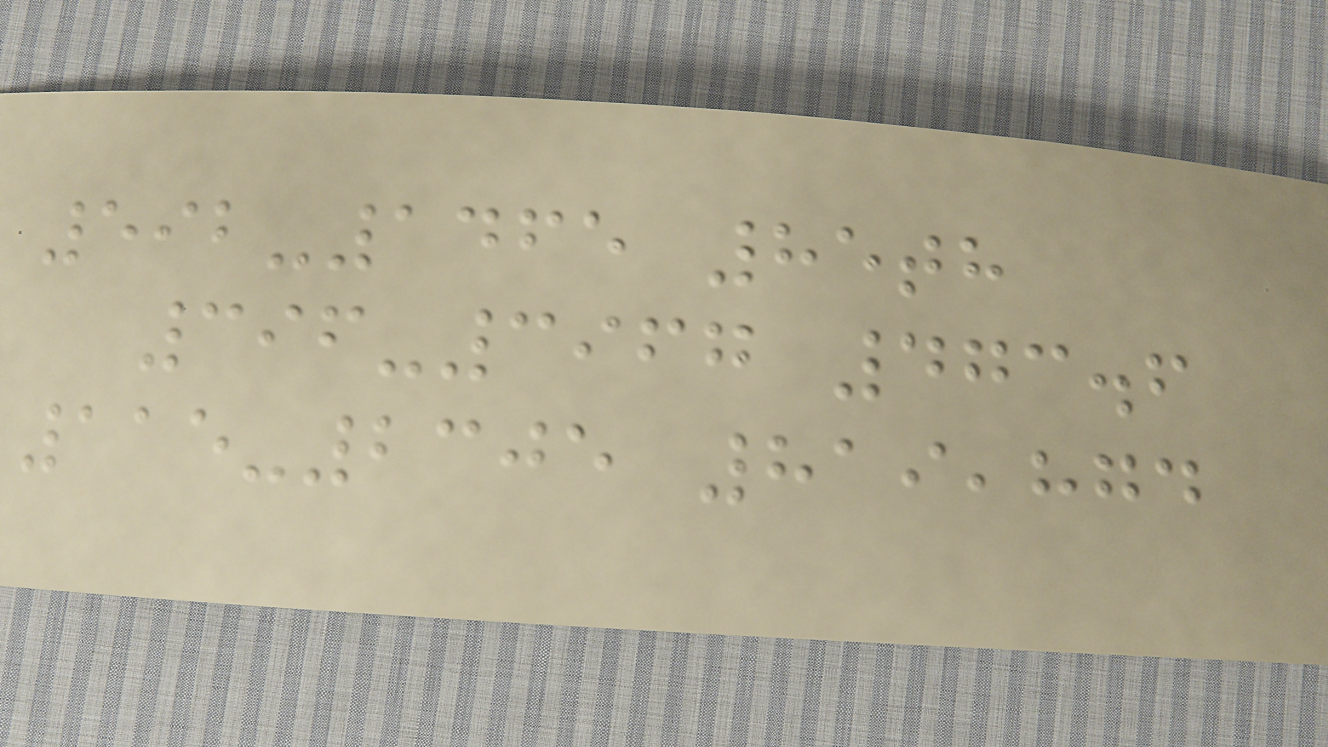592-1465 85th
396-3967 473.6
115-2305 819,874
